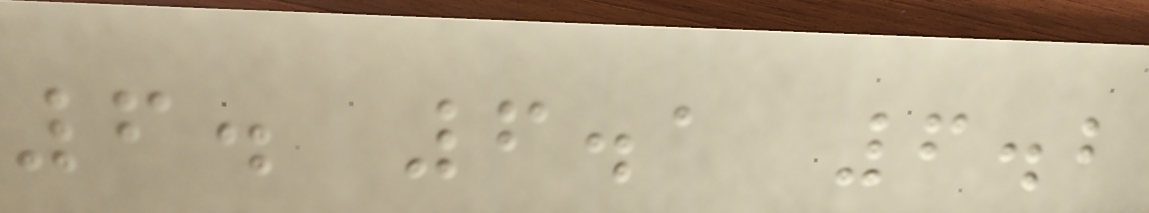6. 6.1 6.2
